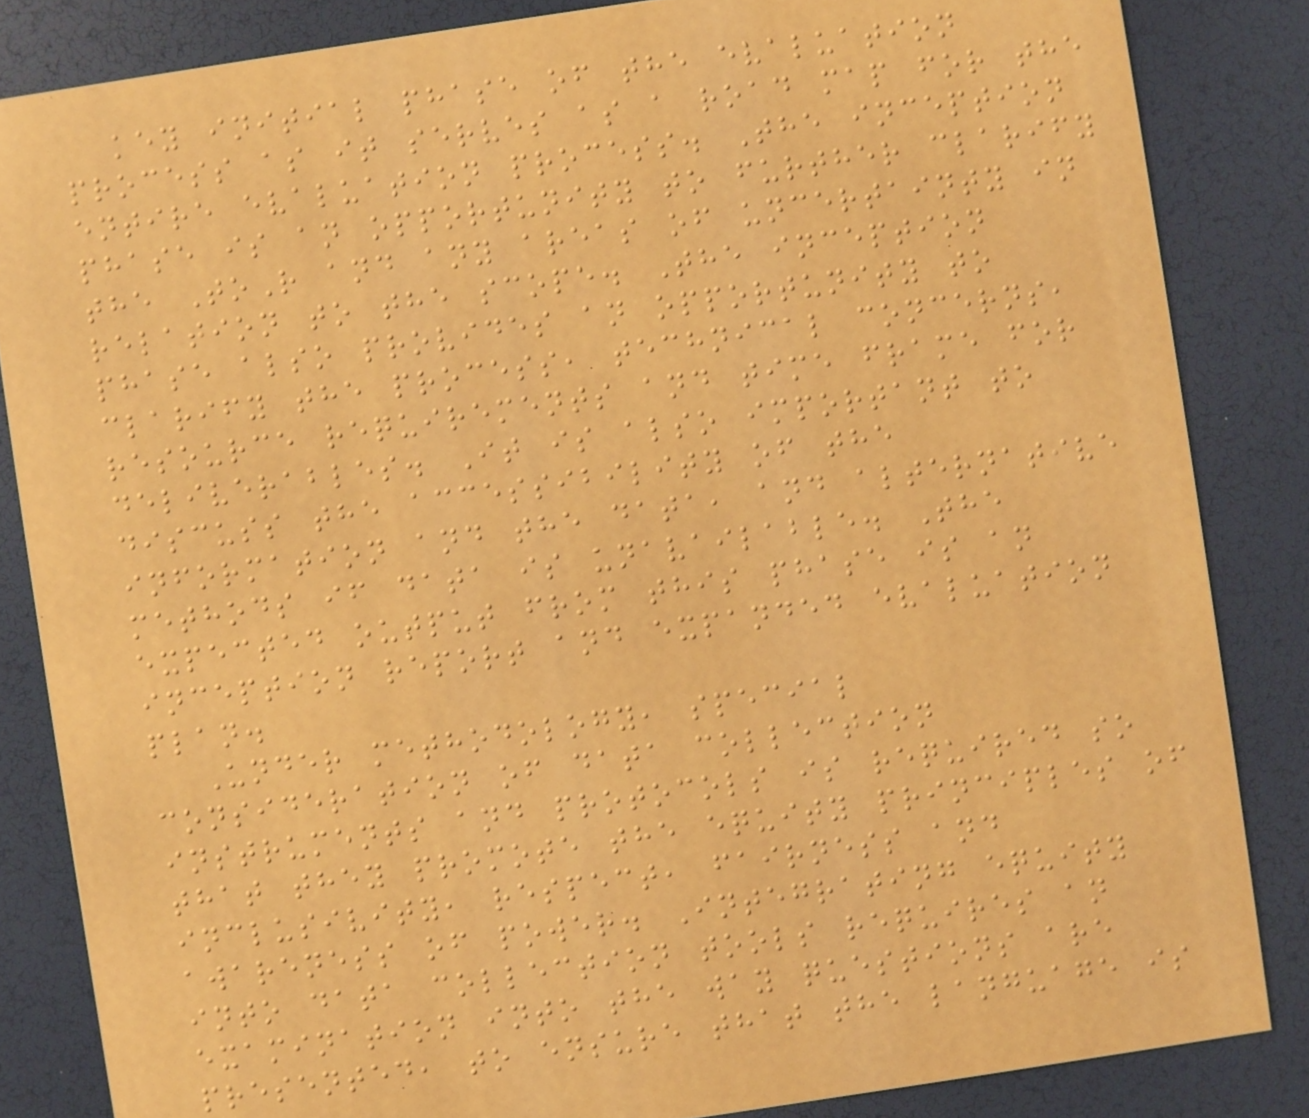key initial phase of the evaluation
process as it serves as a road map for the
entire evaluation process. The inception
phase is an opportunity to further clarify
the ToR and any areas of uncertainty in
relation to the scope. The inception
phase also provides an opportunity to
clarify the process, technical concerns,
resource requirements and time frame for
deliverables. It is also important to
discuss the accessibility of the
information and the data, and alternative
methods if data is unavailable. The
expected output from this phase is an
inception report and expanded evaluation
plan.
Under methodology, special
consideration of data collection
instruments and protocols is required so
that they promote the equity principles of
inclusivity, respect, fairness and
awareness of power. Integrating equity
into data collection tools requires an
examination into the way questions are
presented, to ensure that the language is
